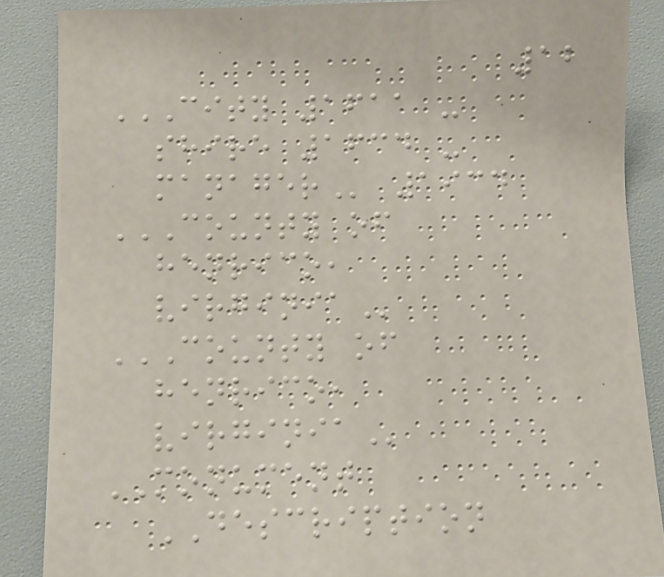12
CITY 1611 -
SHIRE 1634 -
MANAGER 1934
COUNTY OF
HENRICO,
VIRGINIA
COUNTY OF
HENRICO,
VIRGINIA
MONUMENT
DESCRIPTION
